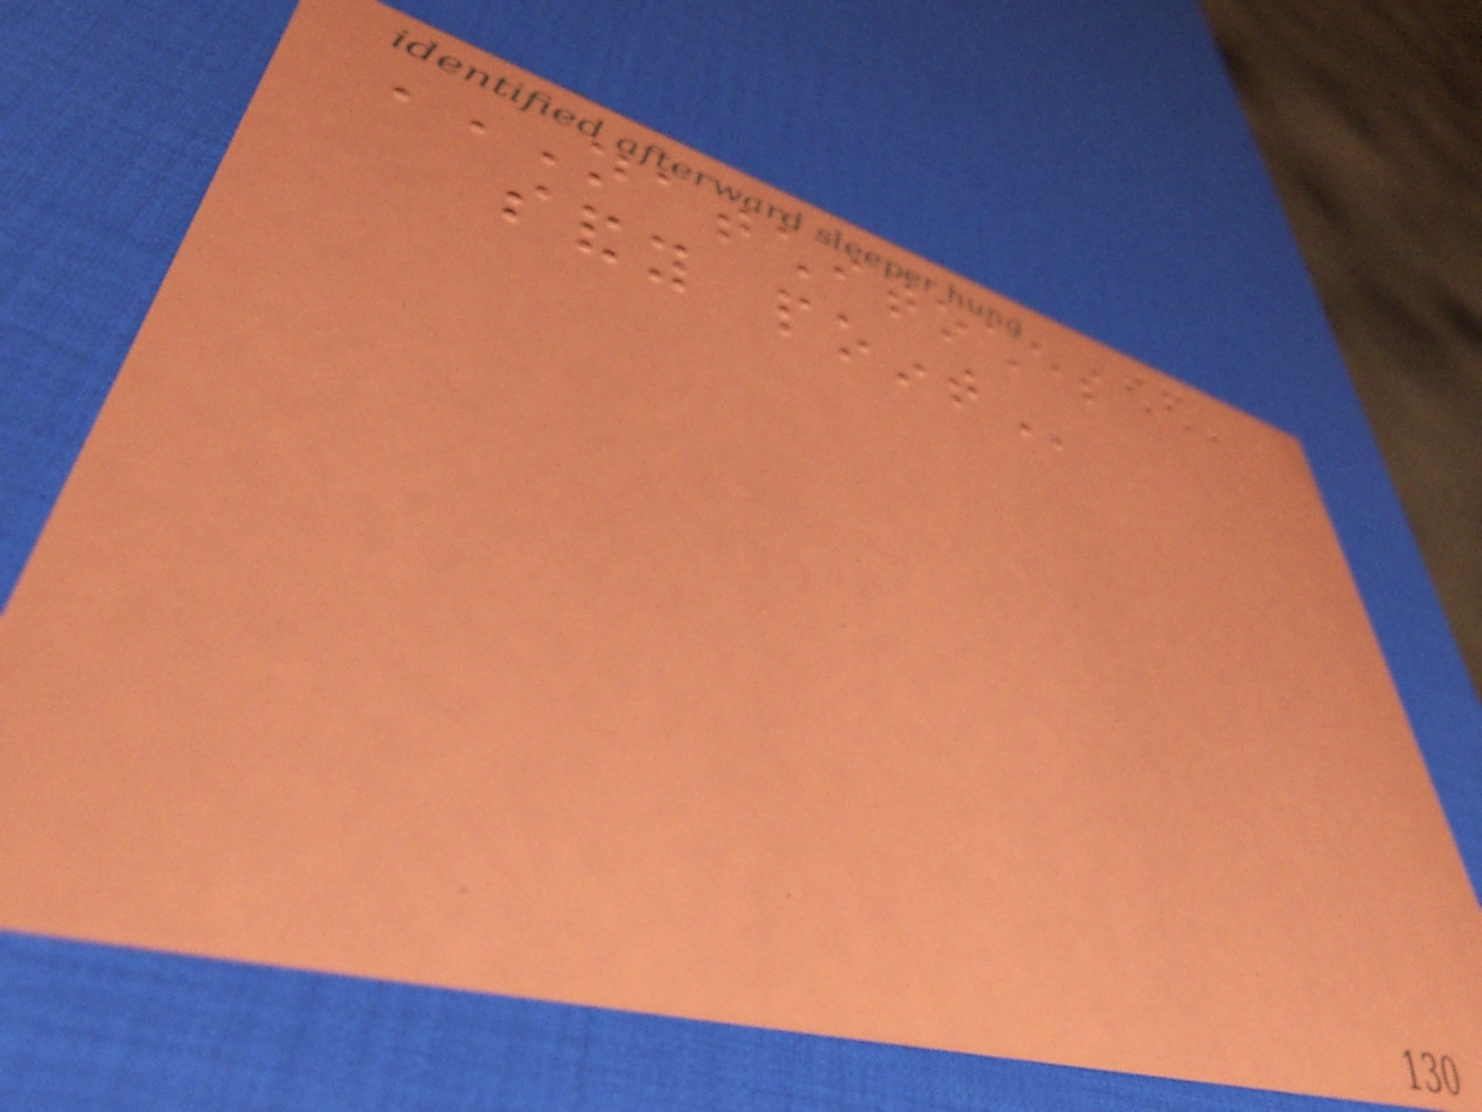NATCHITOCHES
SANDY POINT
